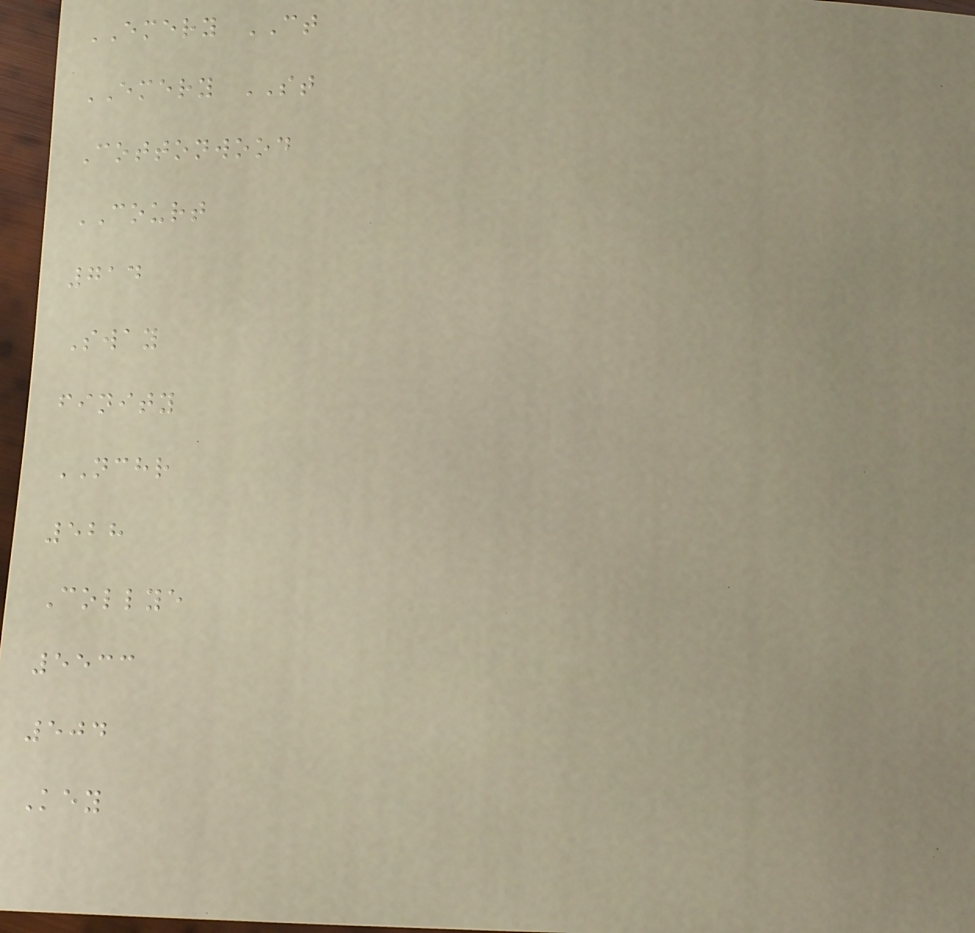EMERY CT
EMERY ST
Cottonwood
COURT
714
Sway
finity
NCHR
528
Collye
5533
504
Key
